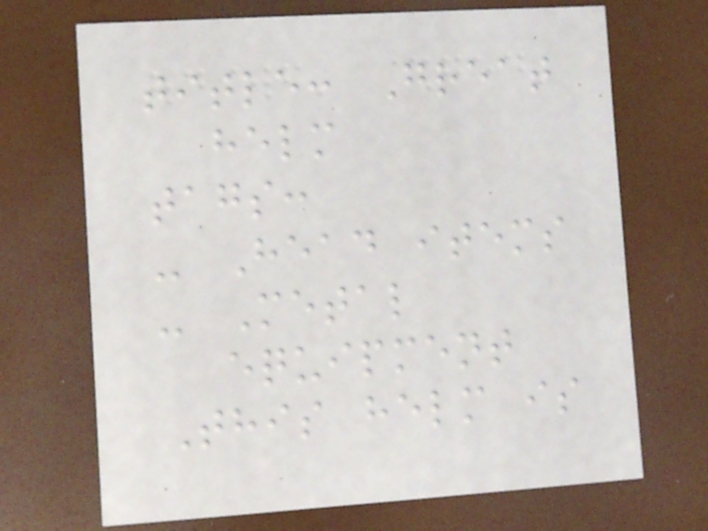title: Great
helm
tags:
- Head items
- Metal
equipment
This helm is
